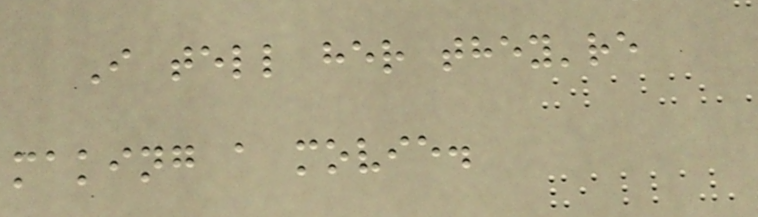I tell her they're
making a movie.
